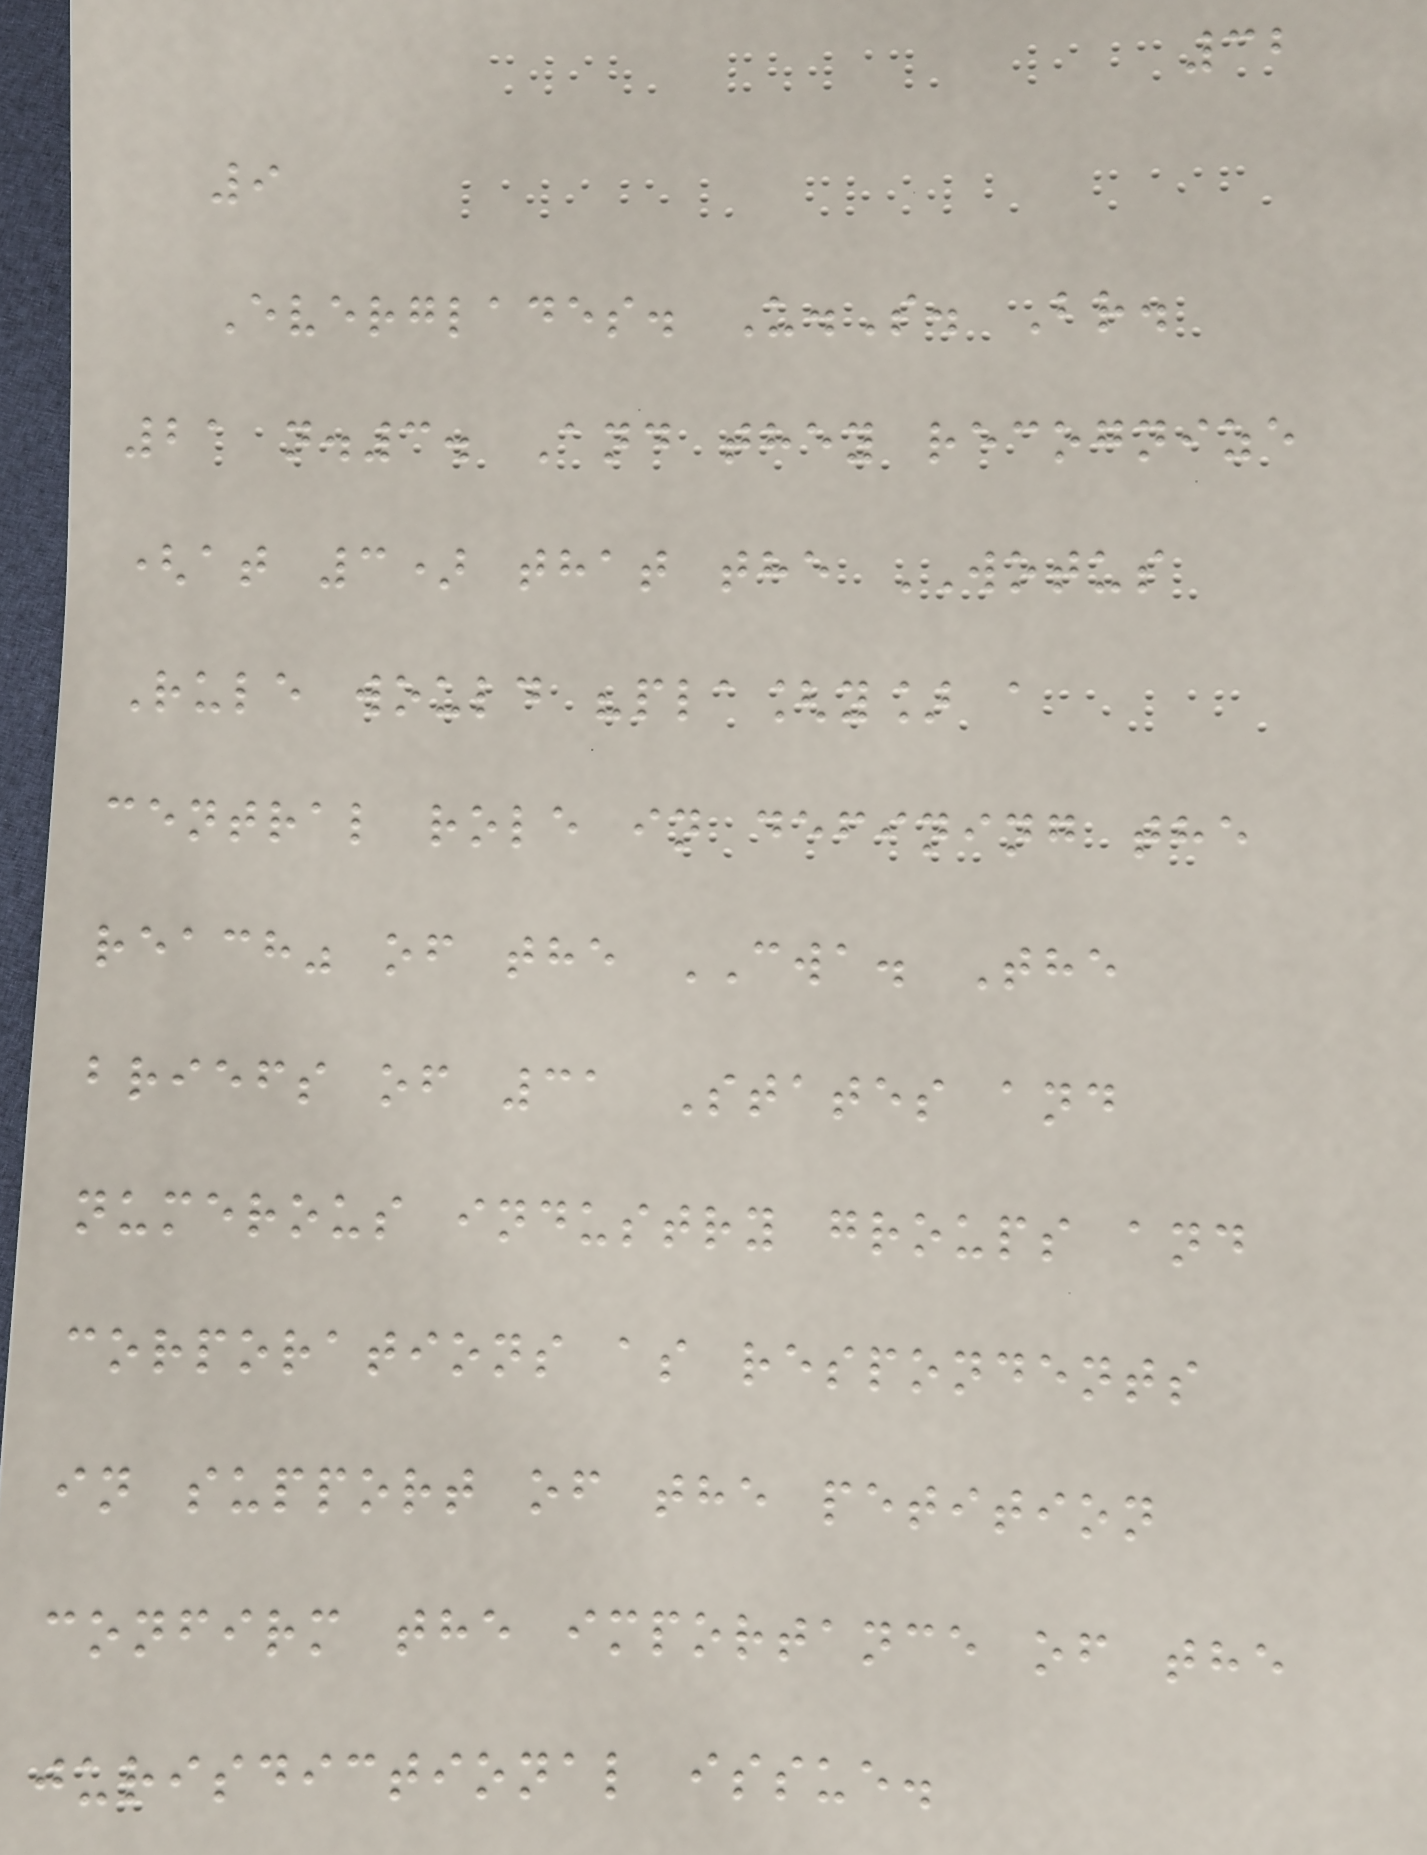32
9
Everglades. U.S. Br.
21 n.3. And they recognize
(at 3) that the WOTUS
Rule would "pla[y] a
central role in defining the
reach" of the CWA. The
briefs of 31 States and
numerous industry groups and
corporations as respondents
in support of the petition
confirm the importance of the
jurisdictional issue.
